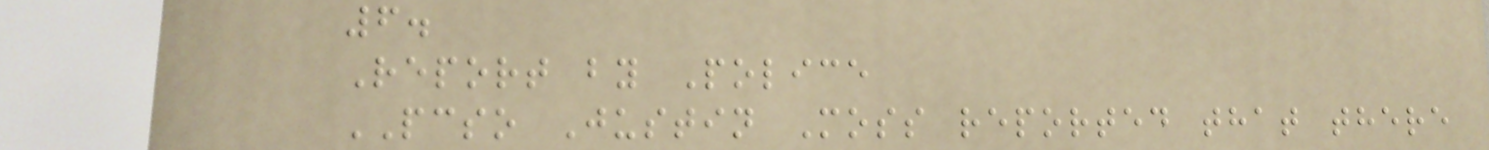6.
Report by Police
PCSO Justin Moss reported that there
